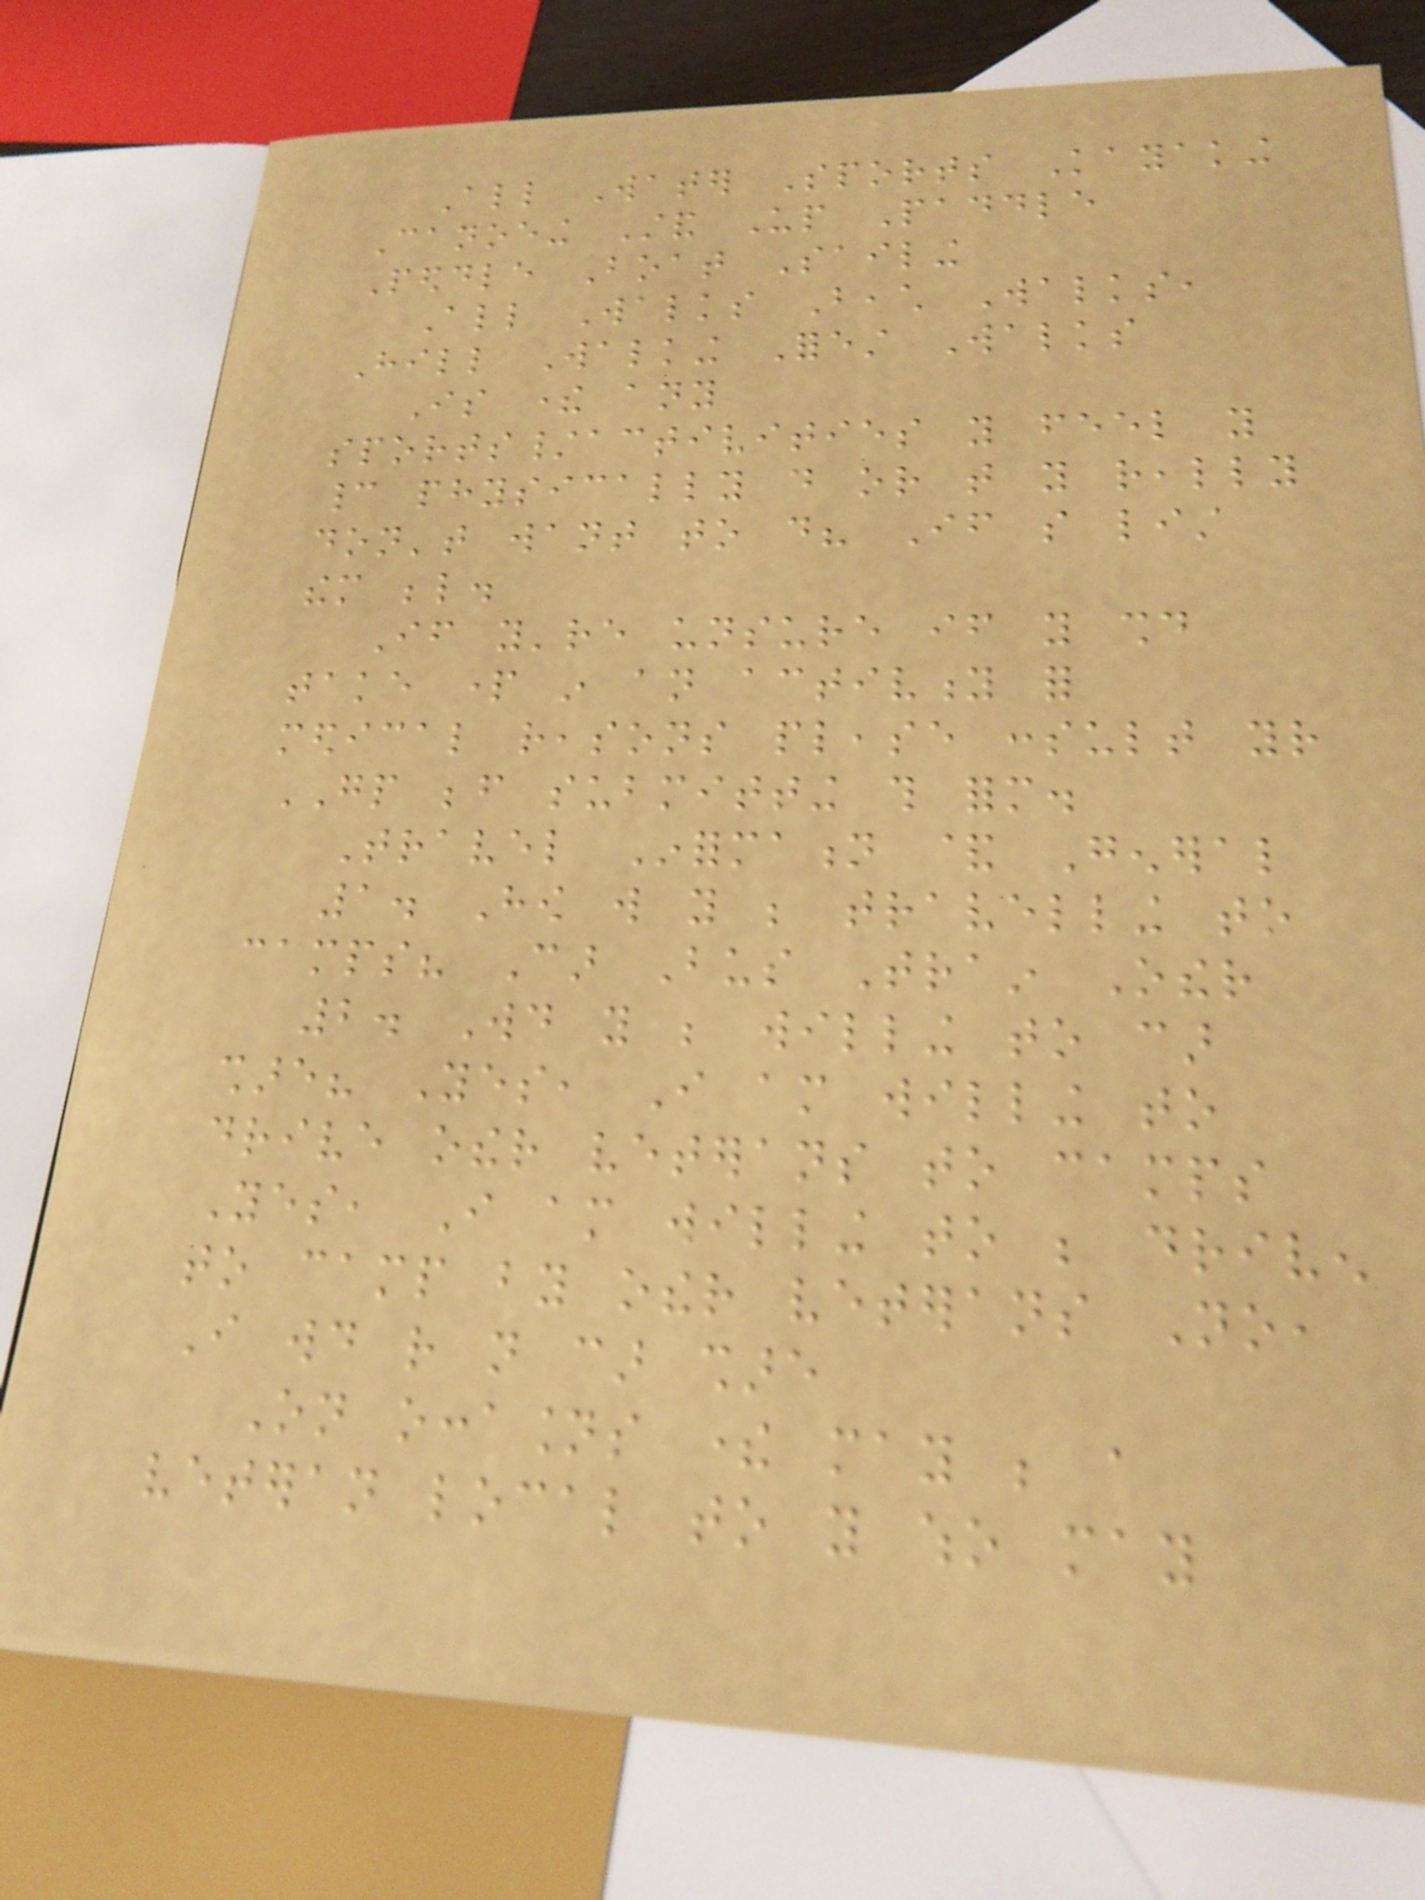All Water Sports Kayaking
Canoeing Stand Up Paddle
Peddle Boat Sailing
All Walks Beach Walks,
Hill Walking Forest Walks
Is there any
sports/activities you feel you
cannot physically do or that you really
don't want to do? If so list
them below.
If you're unsure if you should
take part in an activity for
medical reasons please consult your
GP before submitting this form.
Travel Information & General
1. How will you be travelling to
camps? Car Bus Train Other
2. Would you be willing to car
share? Yes, I am willing to
drive other veterans to camps
Yes, I am willing to be driven
to camp by other veterans No,
I would rather not car share
On occasions there may be a
veteran local to you who may
